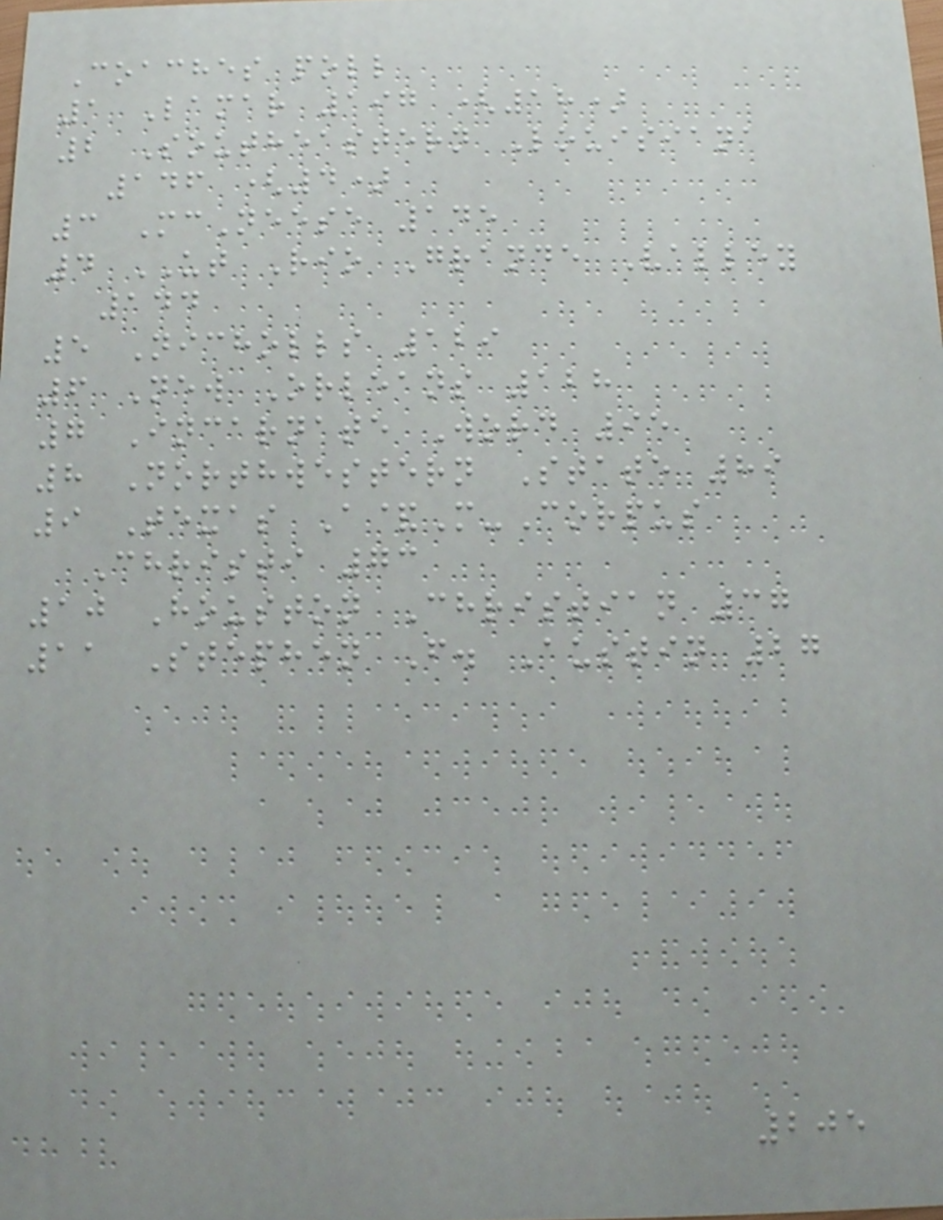Coaches poll
1 Lamar 197 (18)
2 Southeastern Louisiana
146 (4)
3 McNeese 145
4 UT Rio Grande Valley
144
5 Nicholls 129
6 New Orleans 128
7 Incarnate Word 95
8 Northwestern State 89
9 Texas A&M-Corpus
Christi 73
10 Houston Christian 37
11 Stephen F. Austin 27
205
